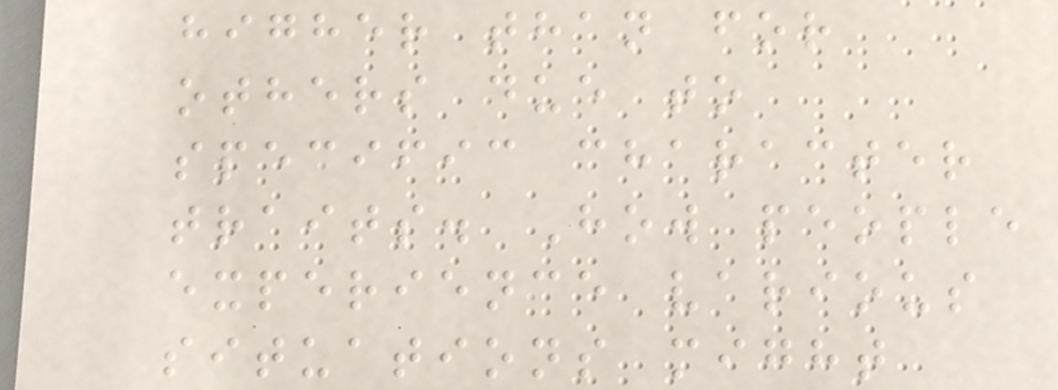higher than for
others due to
specific character
traits. How people
experience various
situations might
